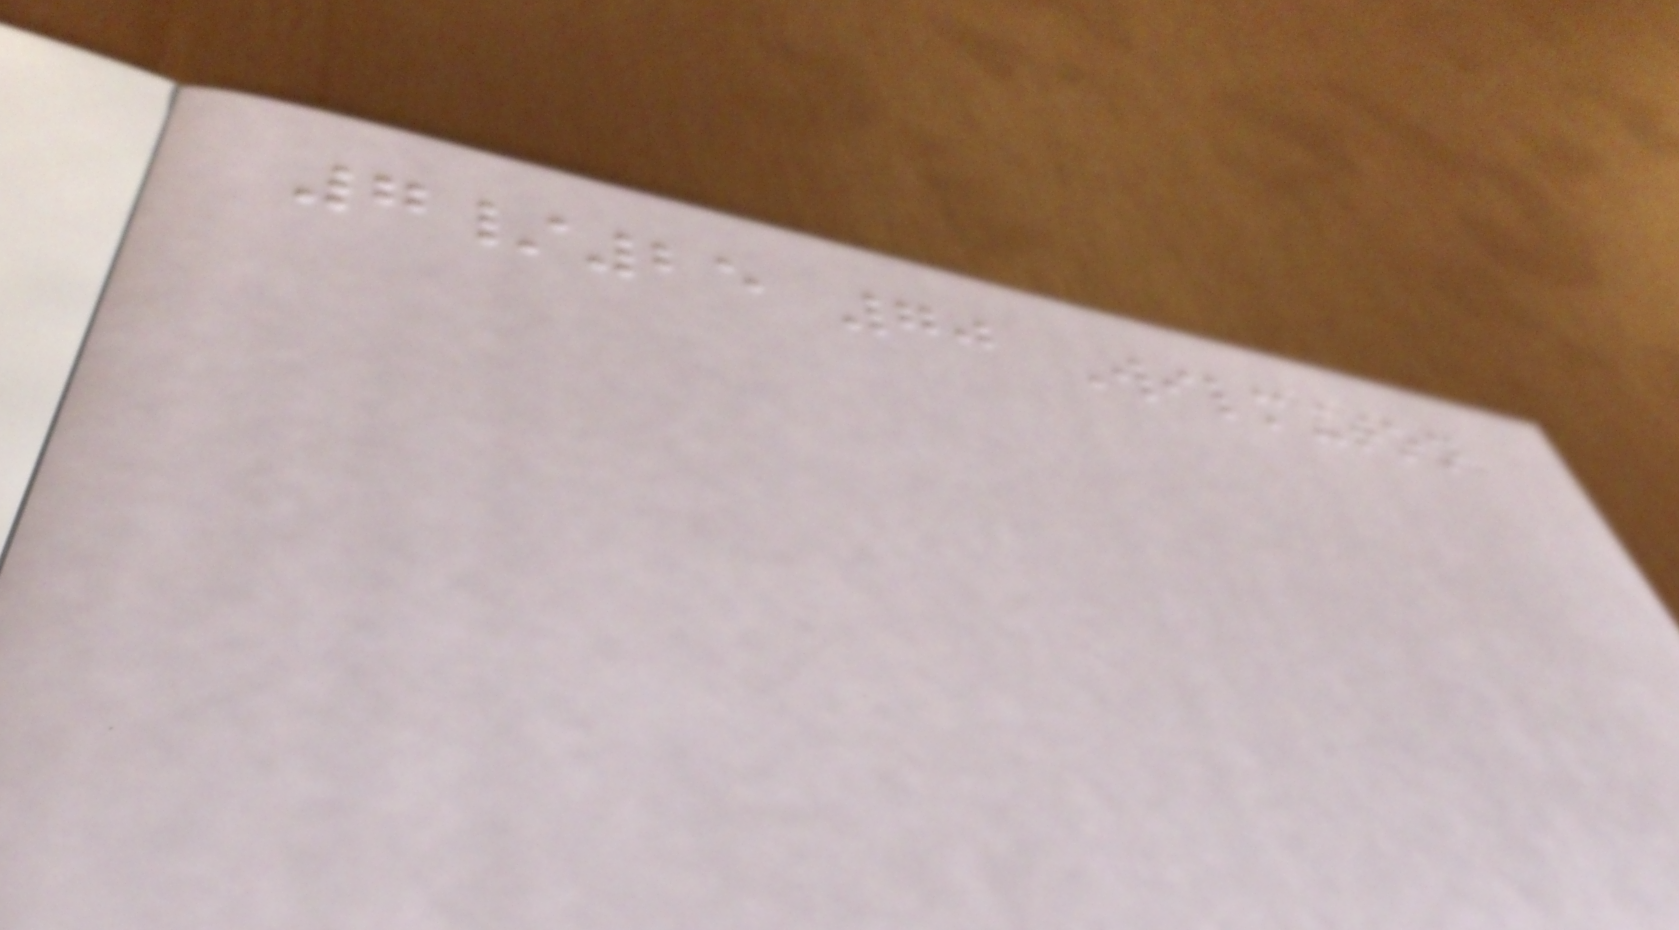7/25 70 Wilmington
